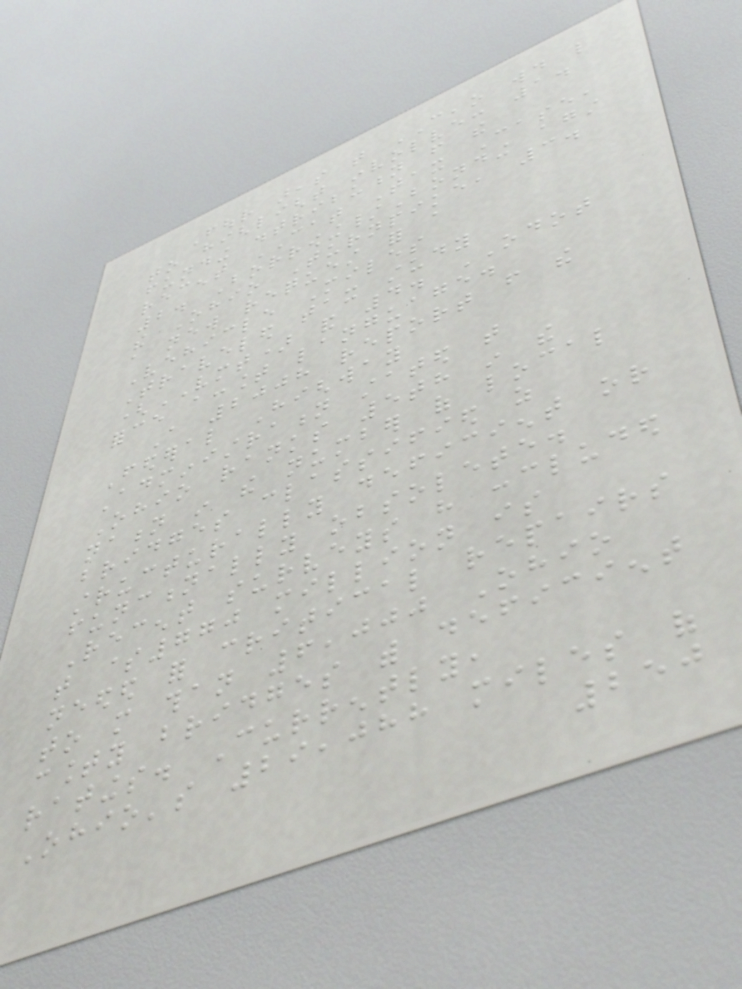Four areas that CEAO would like
to highlight involve: 1.
funding distribution from the
recent CAT Tax Case,
2. Borrowing/Bonding against
the Ohio Turnpike, 3.
a new request for a
Vehicle Miles
Traveled tax study
(VMT) and 4. ODOT
force account language.
A 2008 report from the
Federal Highway
Administration stated that
Ohio ranks 5th in the
nation in the number of local
bridges classified as
structurally deficient or
functionally obsolete.
Recent surveys have concluded
that $770 million is
needed for critical repairs
to more than 6,000 Ohio
county bridges with deficient
ratings. Currently,
Ohio's 29,088 miles of
250
